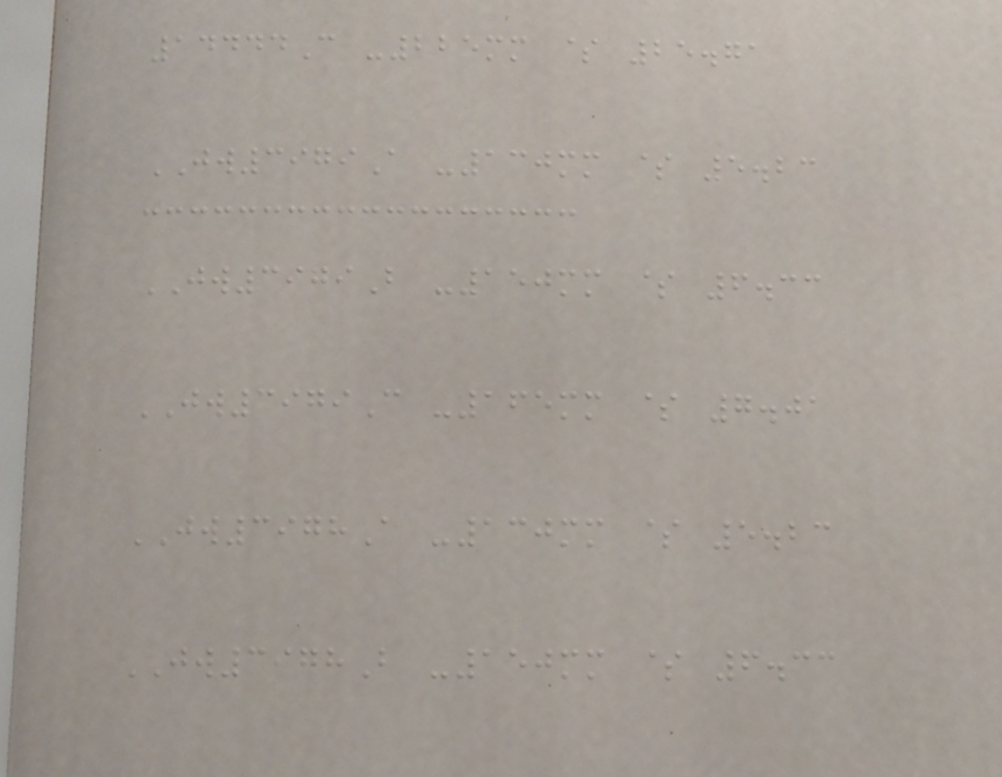14444C -225mm $ 25.71
JW3979A -130mm $ 5.23
JW3979B -150mm $ 6.33
JW3979C -165mm $ 7.01
JW3978A -130mm $ 5.23
JW3978B -150mm $ 6.33
